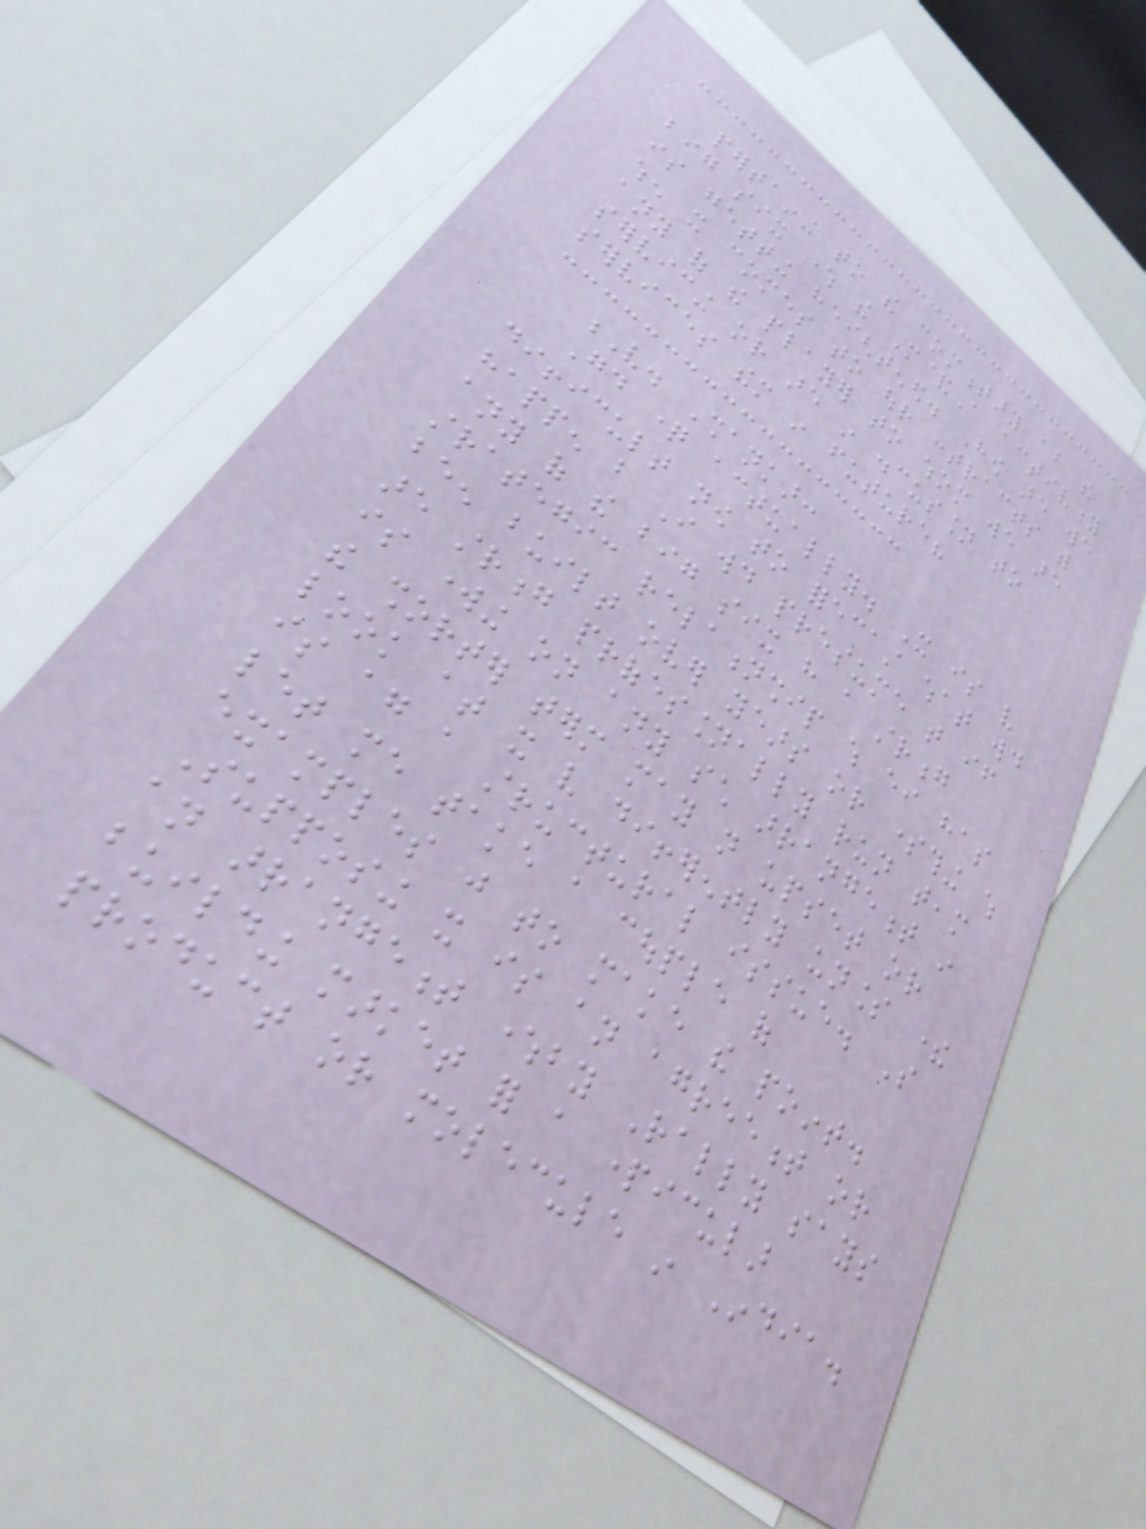pertaining to the commentary about the
big six where the M&A activity
is getting heightened. How are we
when it comes to our contracts with
any of the player to whom we are
servicing or are in discussion to
services them in future?
V. Shankar:
Good question actually. It is very
difficult now to forecast what would
happen but I would presume that if
any of the big six have a strong
strategic relationship which either has
been built over years or something which
are strong professionally run team
is working on any such arrangement in
the shorter term may not upset or
look at it very differently unless there
is again a structural issue. So
let me take a couple of
examples just to make the point.
Supposing it is an agreement or
an arrangement whereby Rally says
building market for a particular
product or molecule in India.
